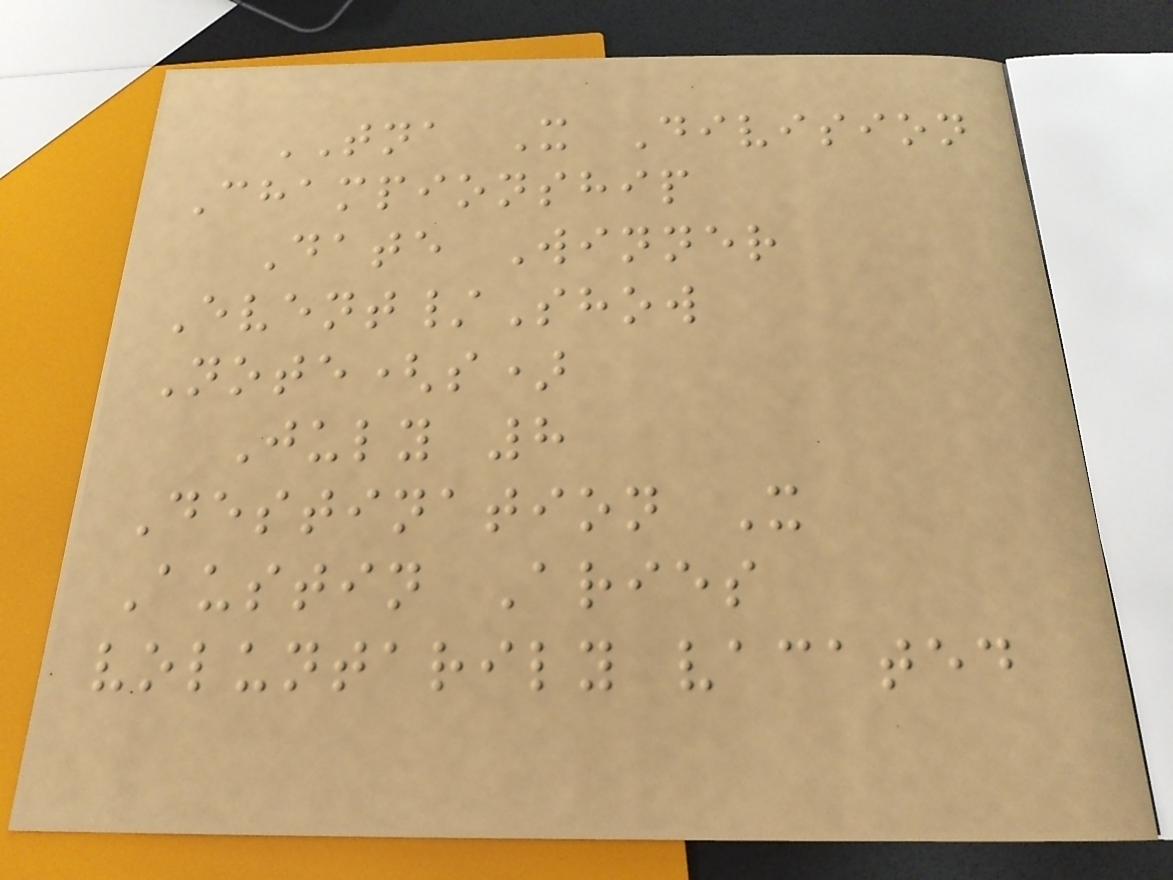TNA X Division
Championship
Date Winner
Event/Show
Note(s)
July 8
Destination X
Austin Aries
voluntarily vacated
